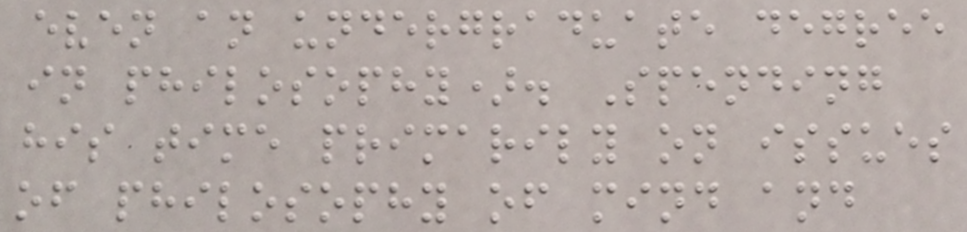even an undergraduate degree
in philosophy). Spending
his time primarily on issues
of philosophy of mind and
